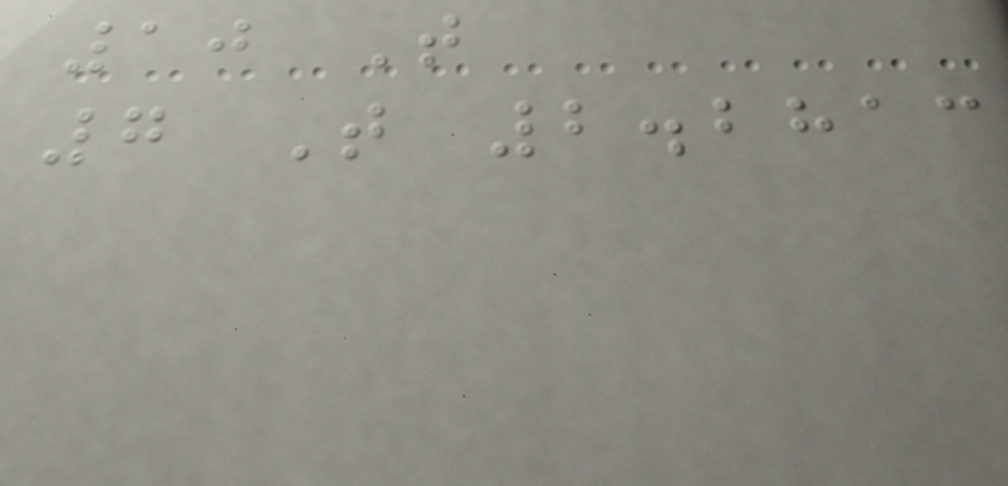10 T
7 T 2.2813
